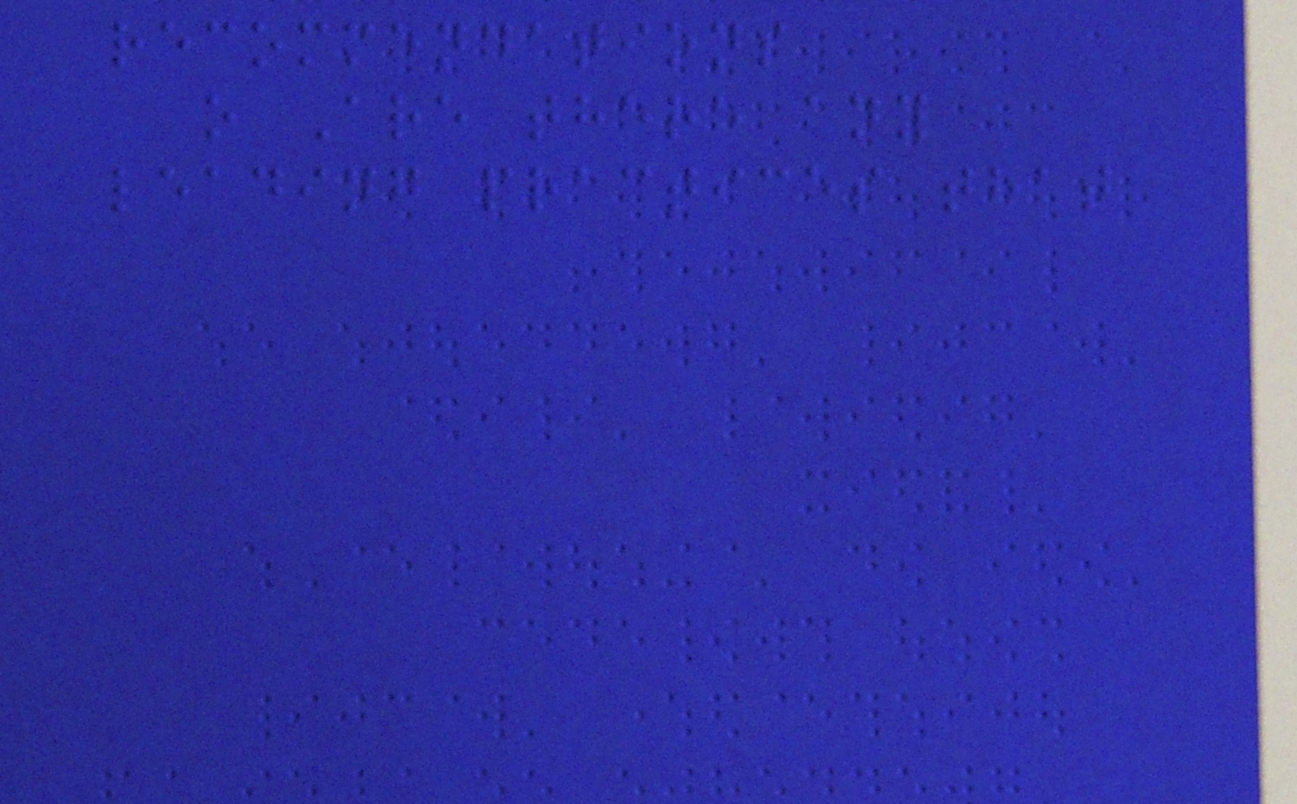recommendations
o Are there any
leading practices that
